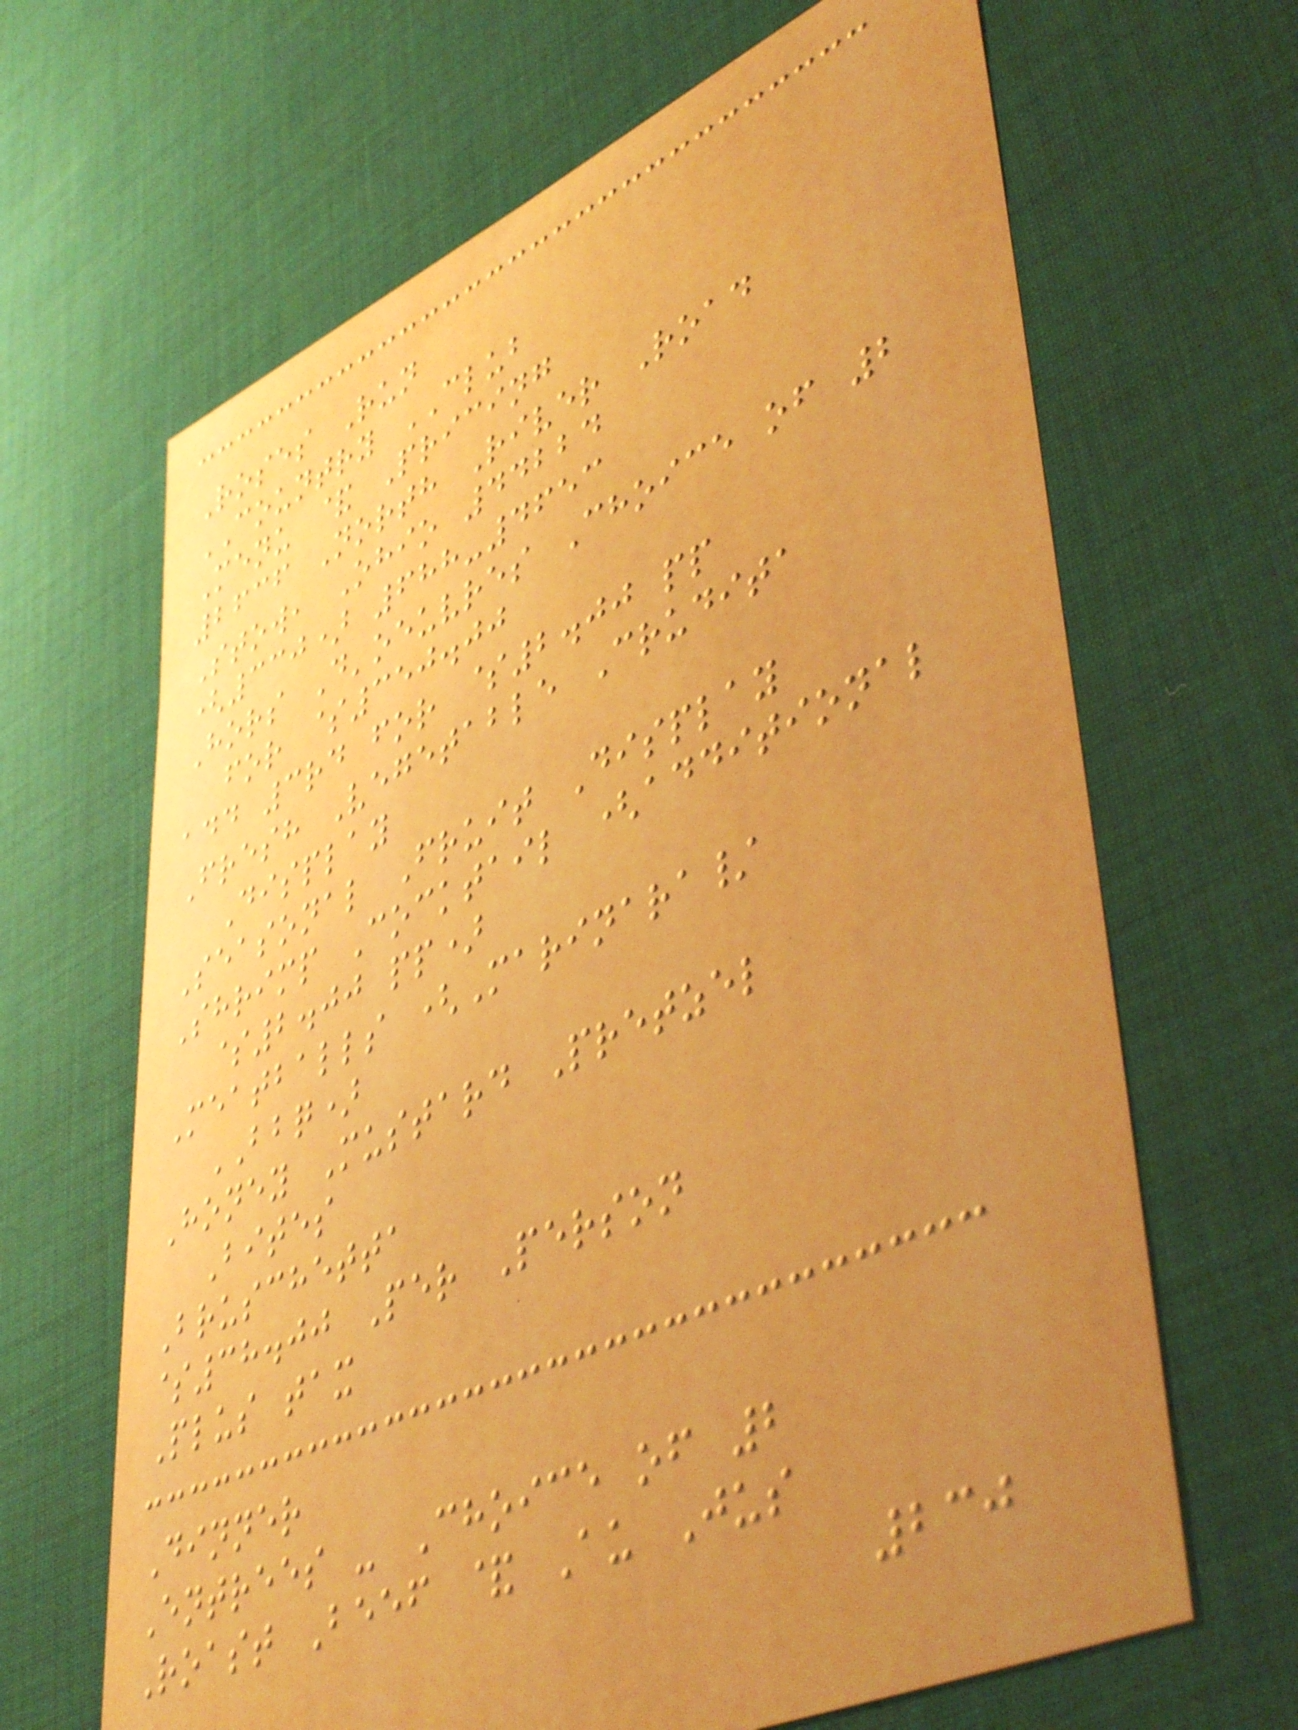Roses Run
COUNTRY CLUB
Menu & Pricing
2636 North River Road
Stow, Ohio 44224
(330) 688-4653
Hors D'oeuvres Choice of 2
for $350.00
add 3rd for $2.00 pp
Fresh Vegetable Crudita
Display
Seasonal Fruit Display
Shrimp Cocktail (additional
$2.00 pp)
Meatballs (Marinara/
BBQ)
Honey Mustard Pretzel
Bites
Bruschetta
$38.00 Per Person
Plus tax
Dinner
Entrees - Choice of 2
Roast Beef & Au Jus
230
